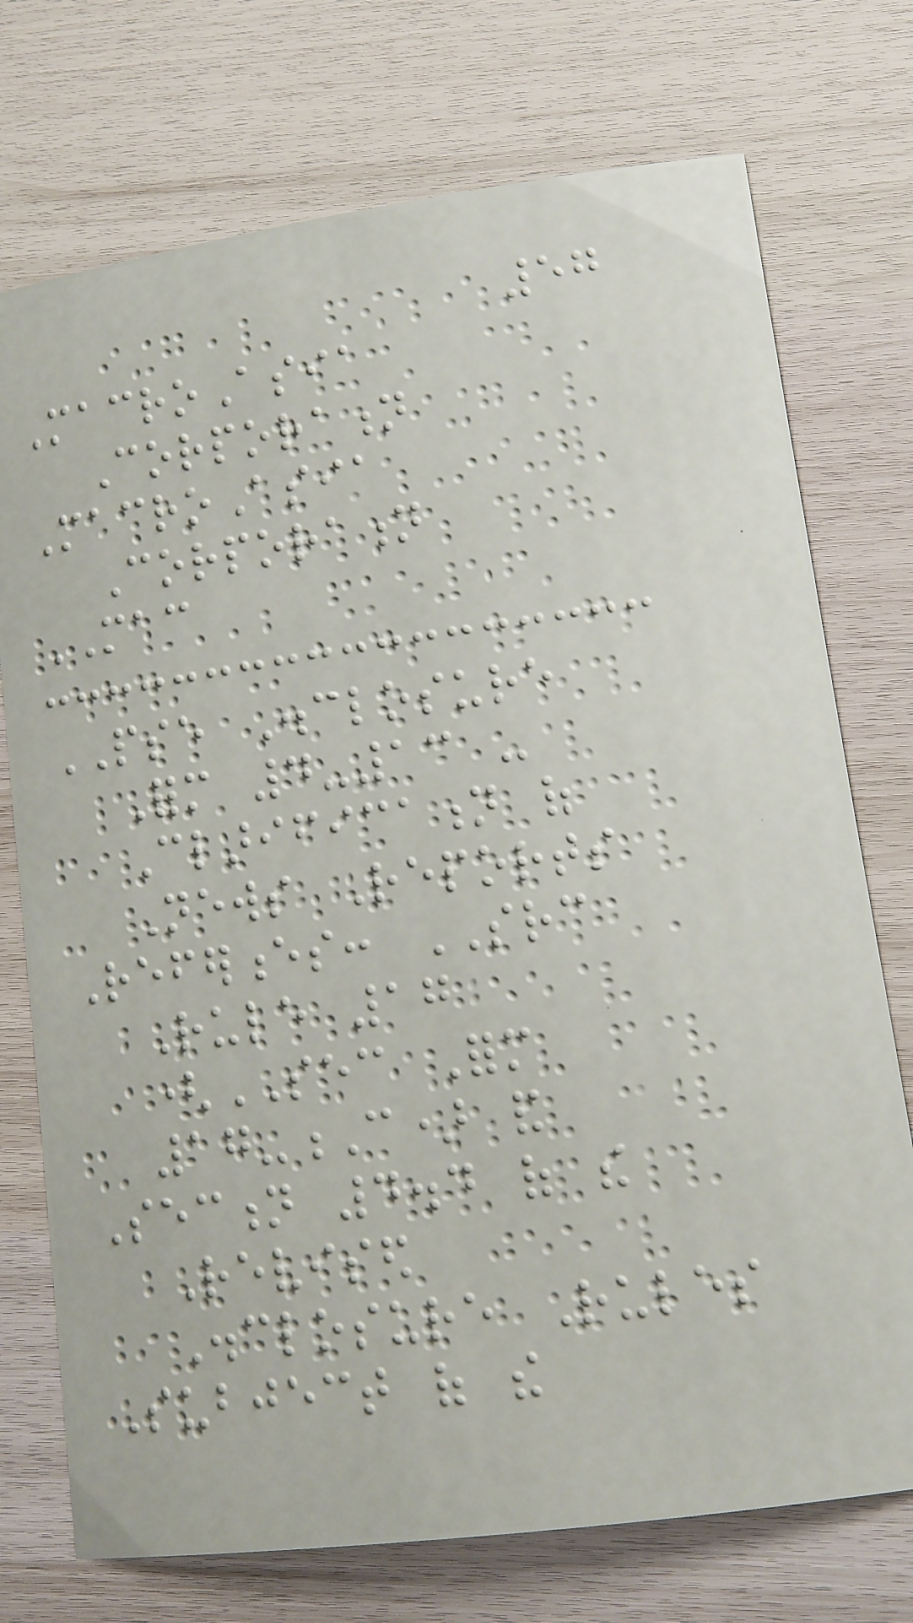57
MacroAsia
Corporation
MacroAsia
Corporation
MAC
PSE Disclosure
Form 4-13 -
Clarification of
News Reports
References: SRC
Rule 17
(SEC Form
17-C) and
Section 4.4 of the
Revised
Disclosure Rules
Subject of the
